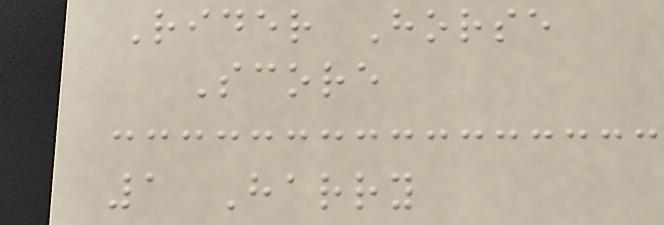Rider Horse
Score
1 Harry
